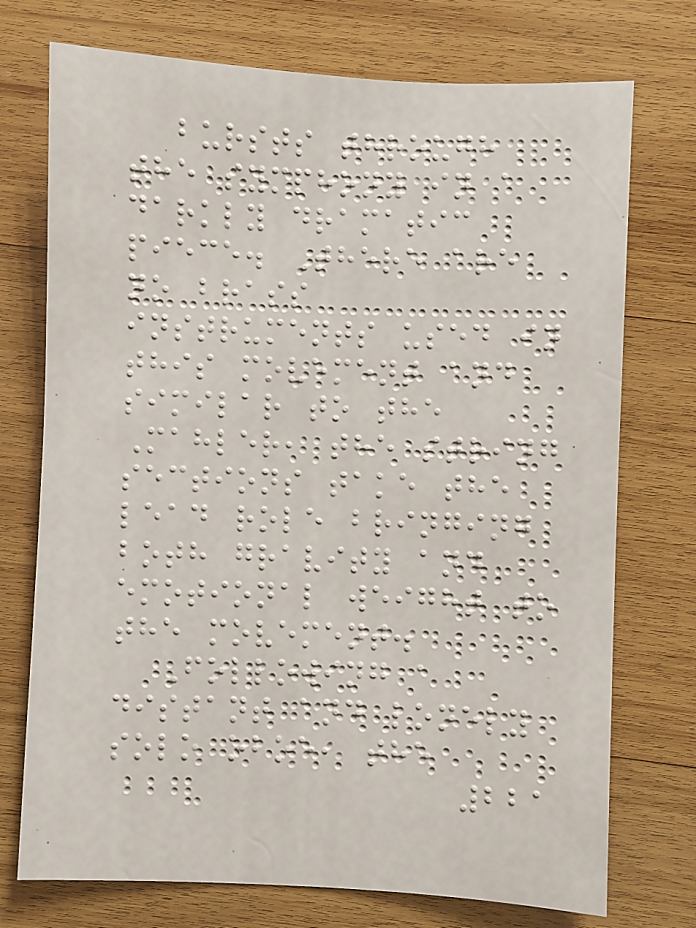bursts through
the symphony in a
darkly dramatic
piece. There are
no brass
instruments used in
this movement and
similar to the
Mahler, the string
sections take the
lead role bringing
both gravity and
emotional weight to
the movement.
Following a
distant and lonely
solo oboe, the
221
